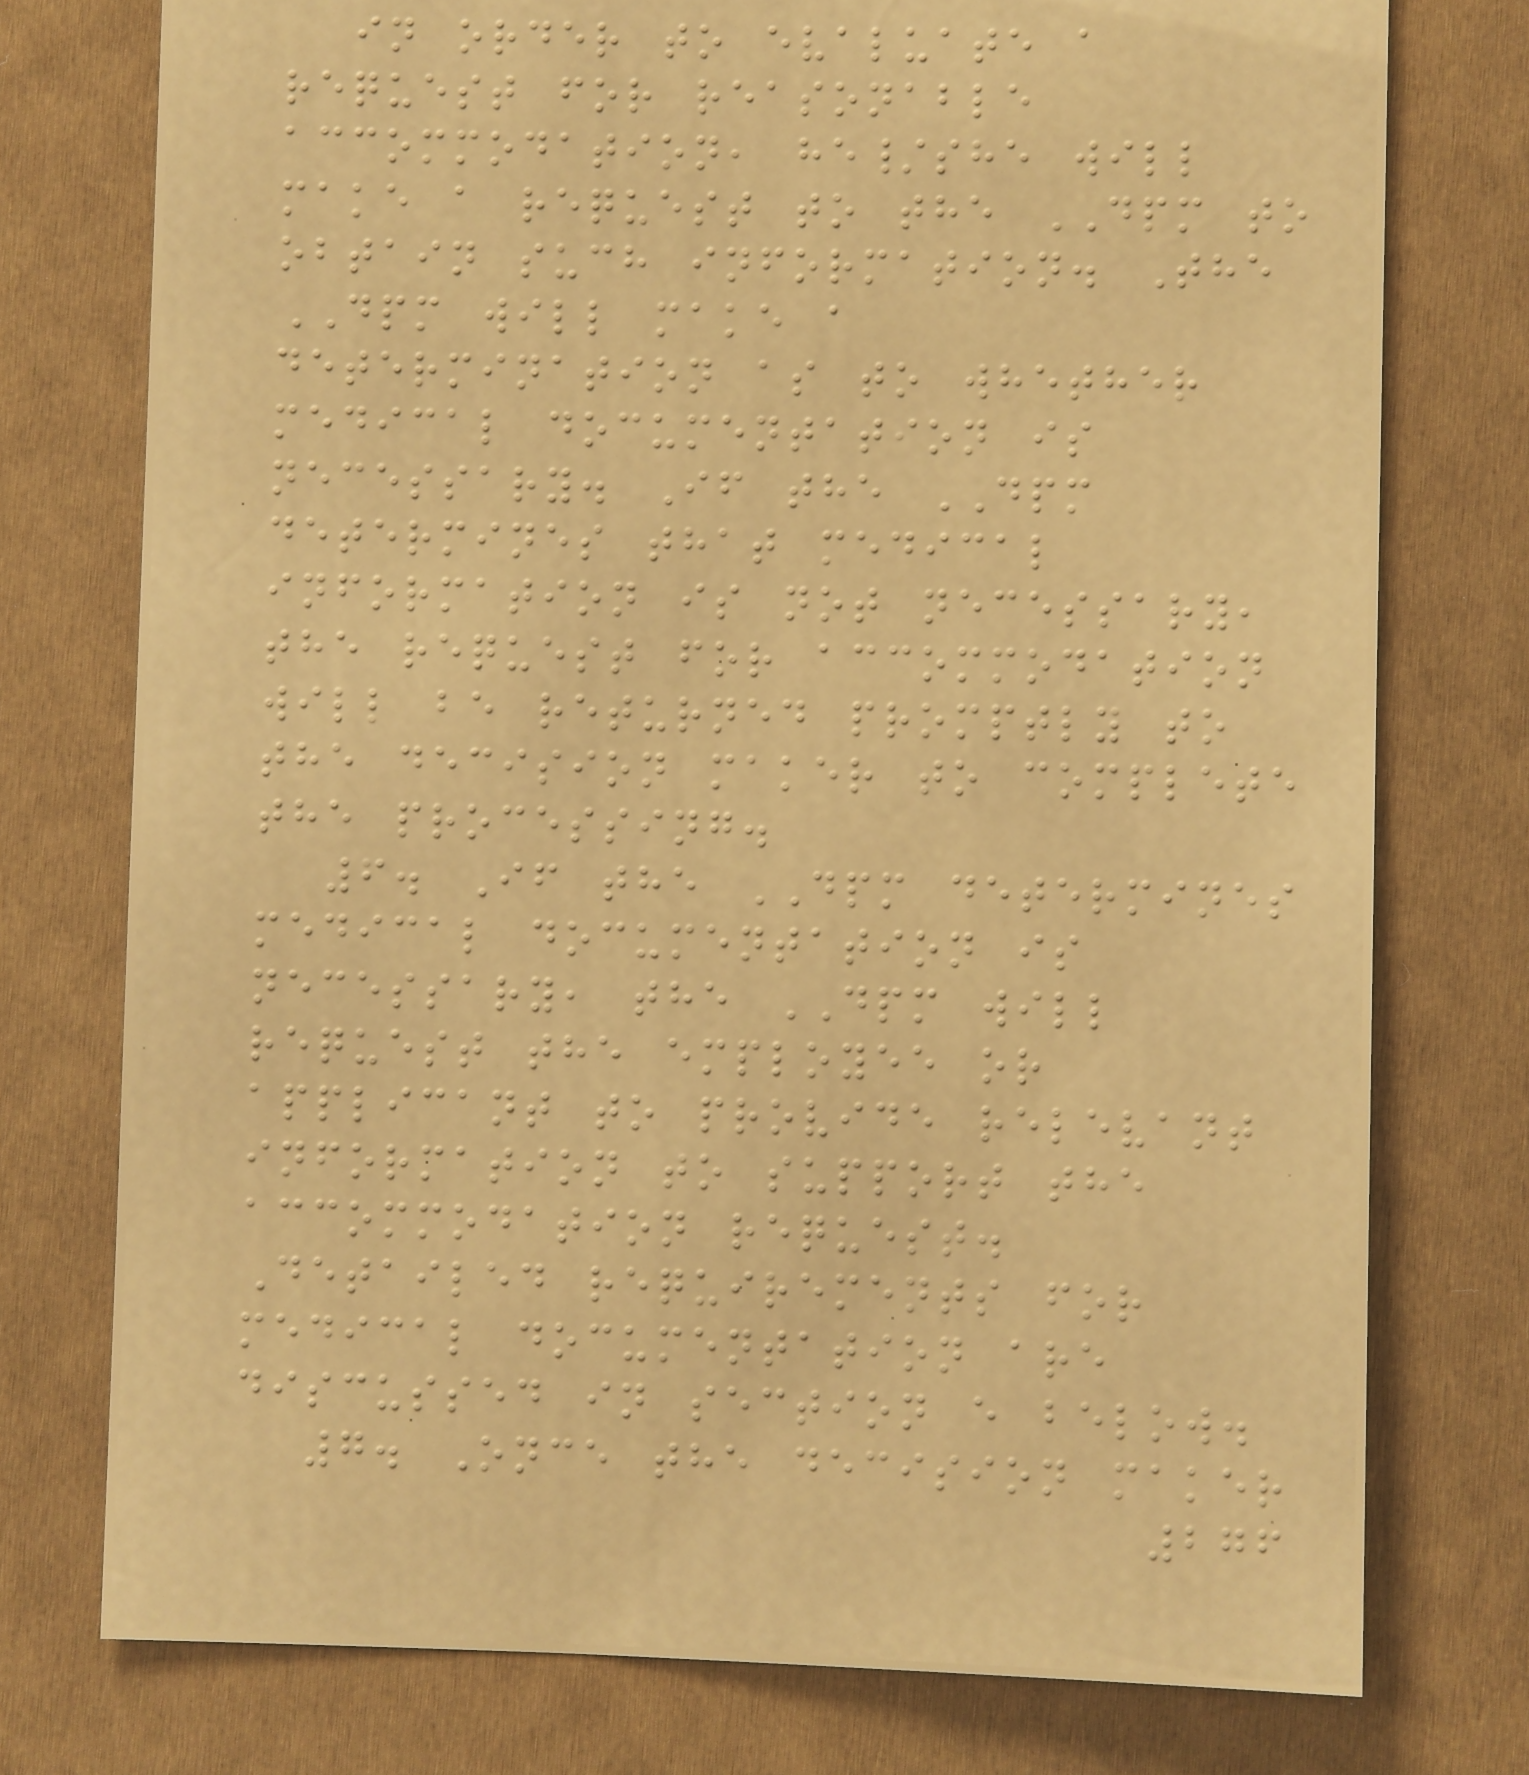in order to evaluate a
request for reasonable
accommodation, he/she will
make a request to the DPM to
obtain such information. The
DPM will make a
determination as to whether
medical documentation is
necessary. If the DPM
determines that medical
information is not necessary,
the request for accommodation
will be returned promptly to
the decision maker to complete
the processing.
6. If the DPM determines
medical documentation is
necessary, the DPM will
request the employee or
applicant to provide relevant
information to support the
accommodation request.
Detailed requirements for
medical documentation are
discussed in section e below.
7. Once the decision maker
276
